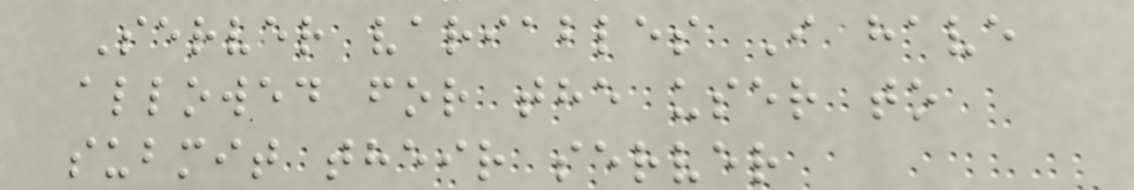Server variables I have
allowed for the user to
submit their server
